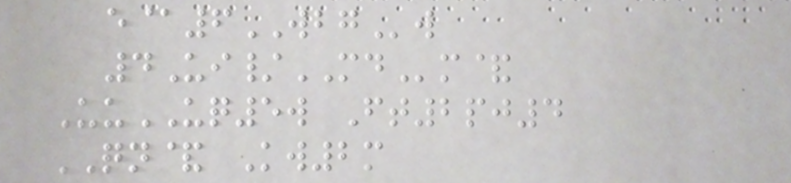e@6WBGw
4Ui/MDm&
UuUQ5w Ft2pj4
QN& Kw2m
